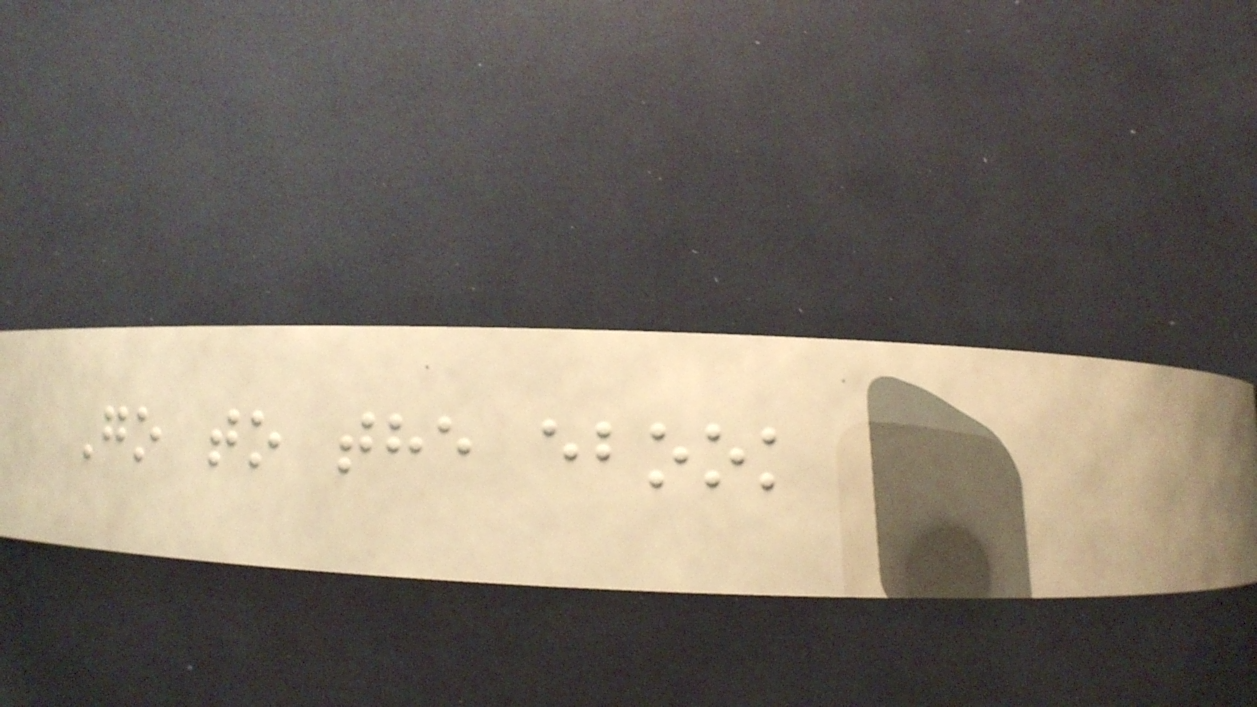Go to the ebook
